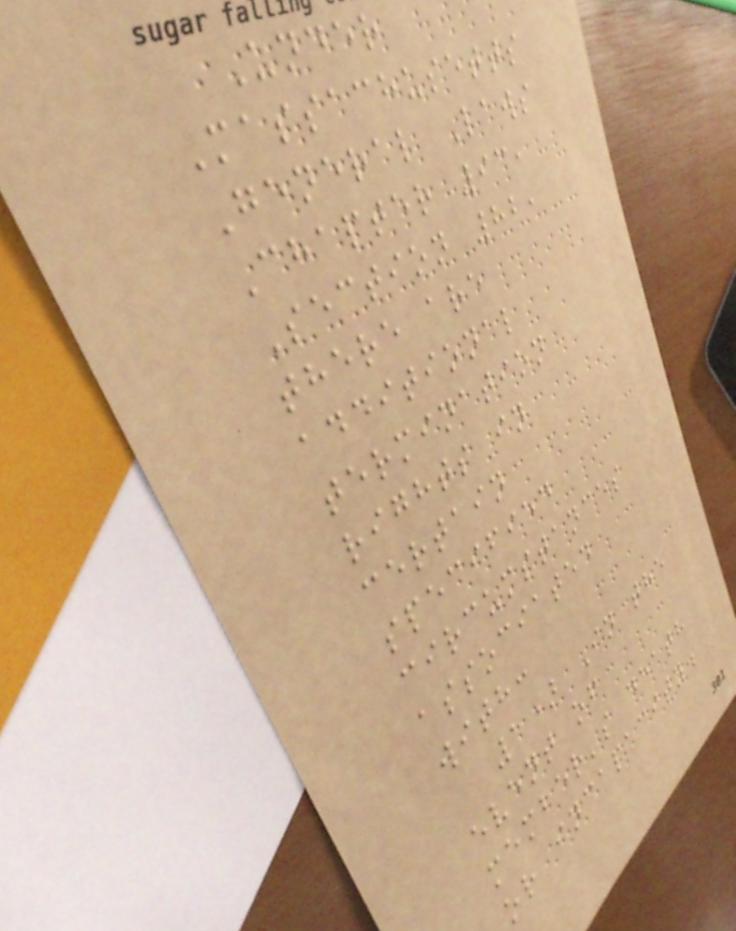Under
Massachusetts
General Laws
Chapter 93,
Section 82,
there are
additional
termination
rights in
certain
specified
circumstances
associated
with:
1) In the
event of
member's death
or incapacity.
